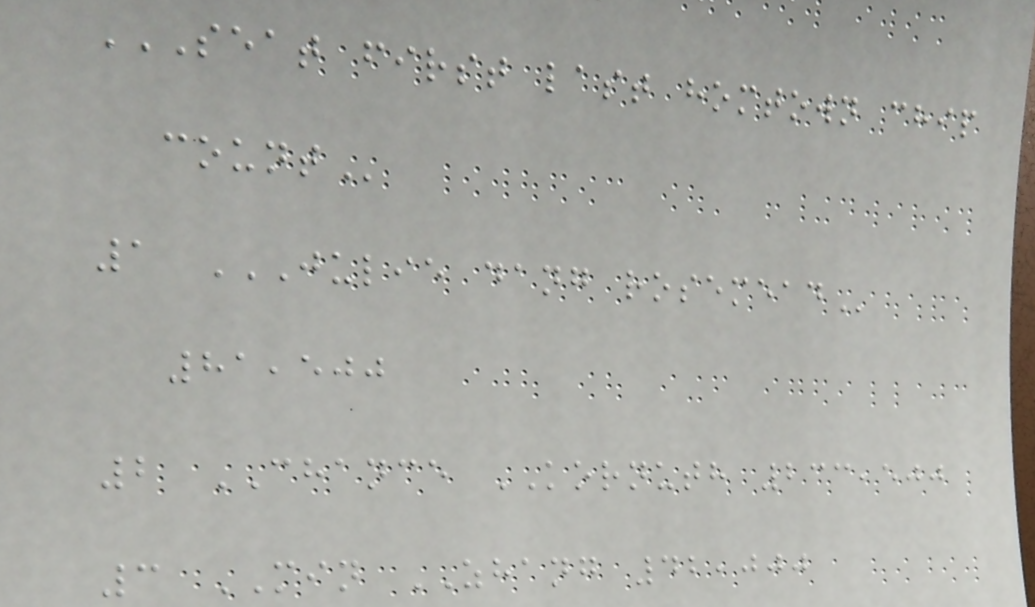SEAT FIRST LAST HOMTOWN CHIP
COUNT
1 JULIE DANG ROSEMEAD
81,500
2 CHANCE KORNUTH 233,500
3 MIN ZHANG 42,000
